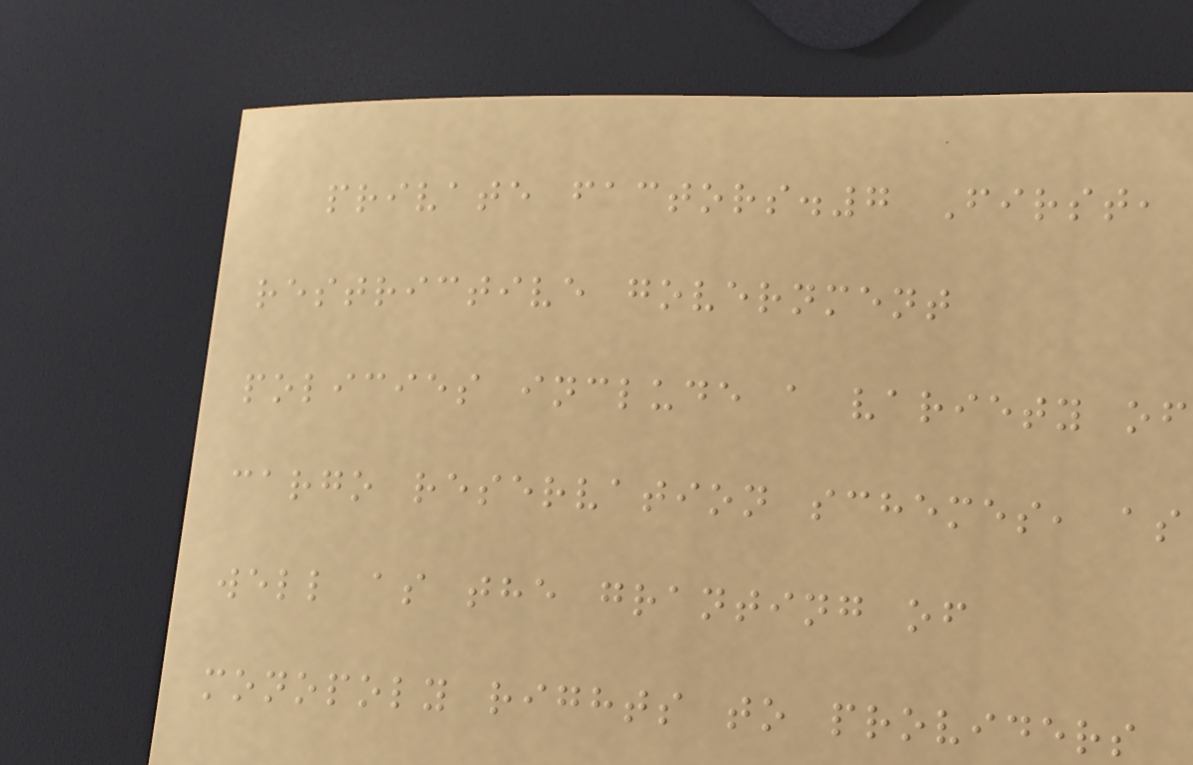private factors.7 First,
restrictive government
policies include a variety of
cargo reservation schemes, as
well as the granting of
monopoly rights to providers
